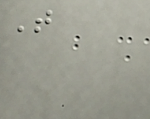That
